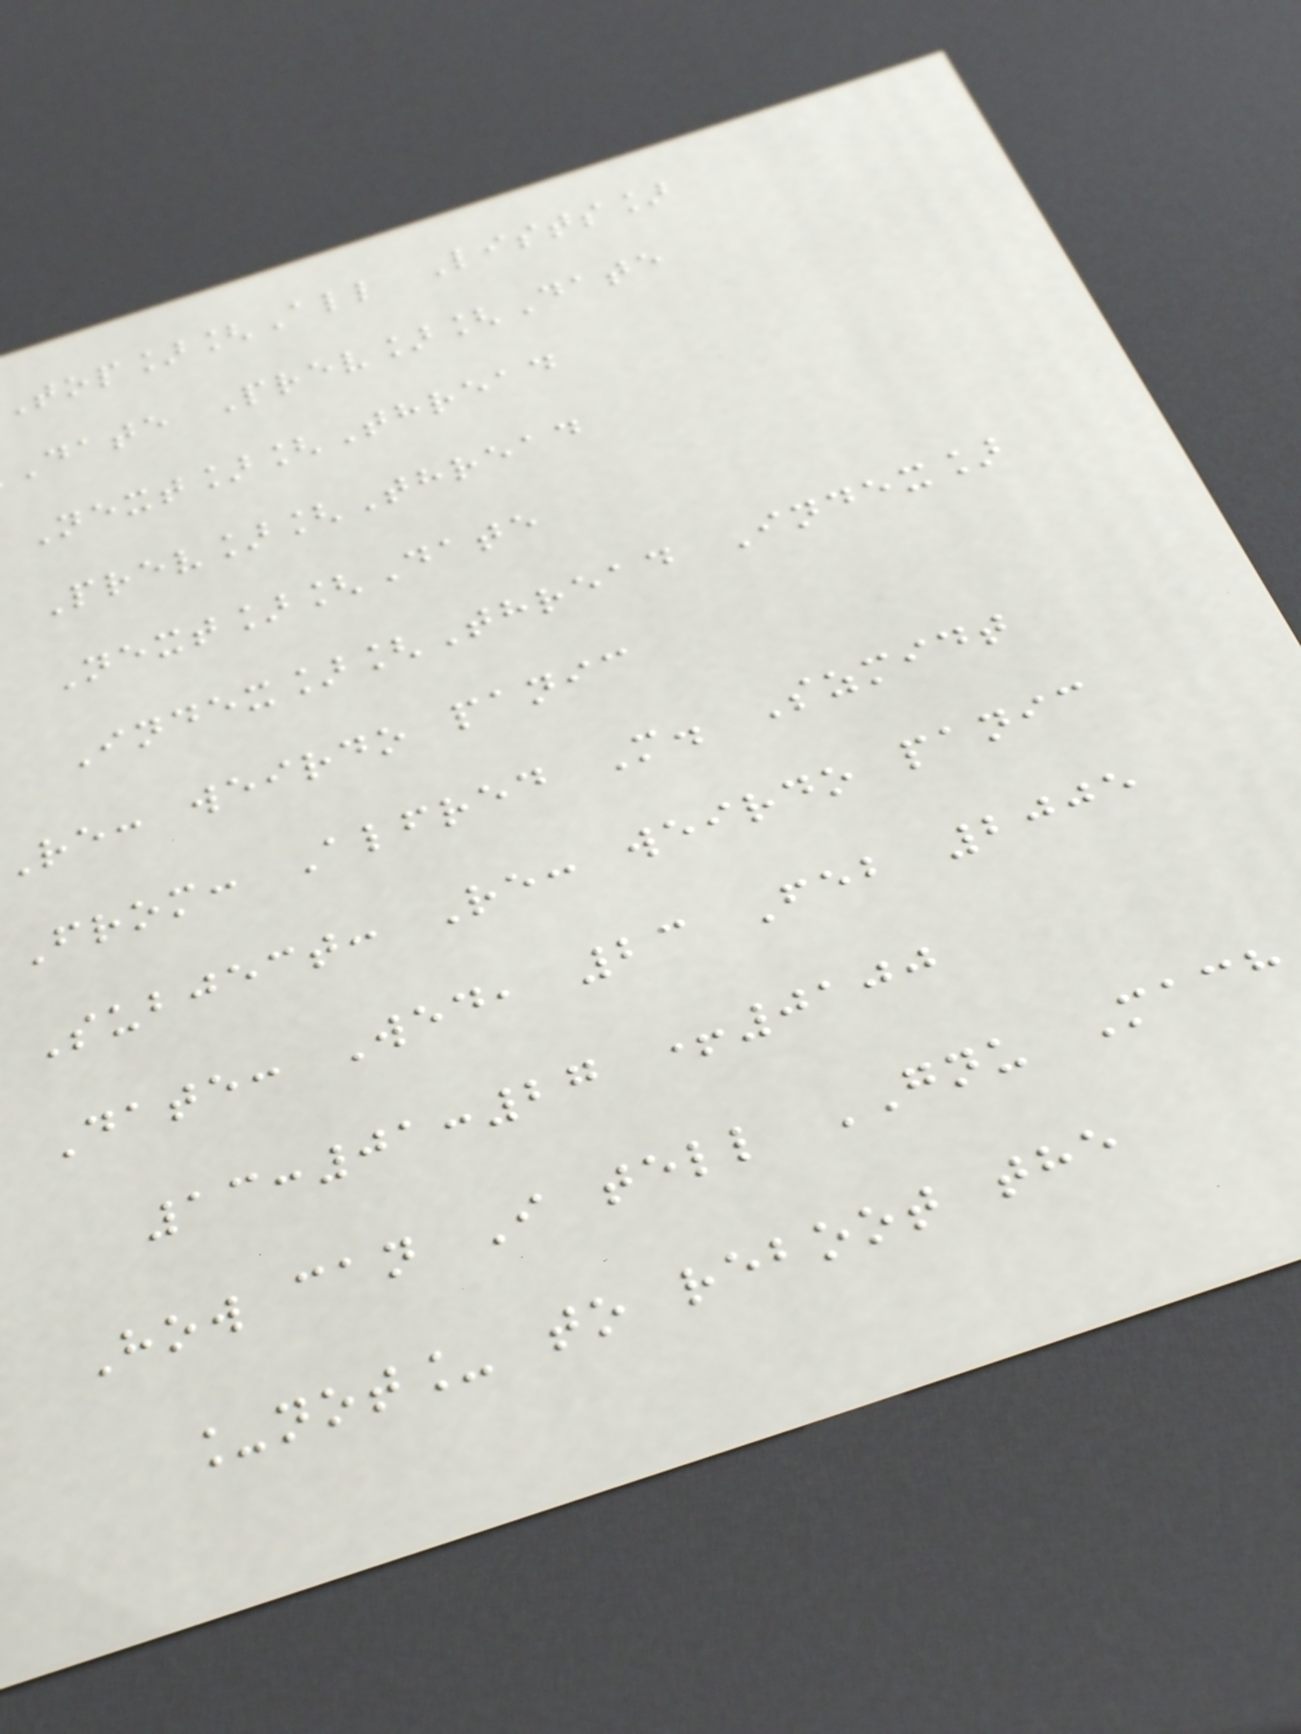op][All Lists]
Date Prev][Date
Next][Thread
Prev][Thread
Next][Date
Index][Thread Index]
re: weirdo panic
From: Alfred M. Szmidt
Subject: Re: weirdo panic
Date: Wed, 23 Feb 2005
13:01:27 +0100
How can I tell GNU Mach
_not_ to reboot the
